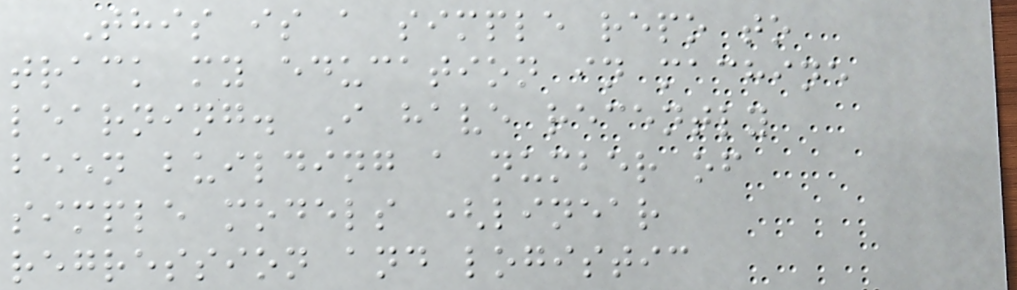This is a simple repo to
track my education in machine
learning. I have recently
been building a number of
simple models (linear
regression and logistic
